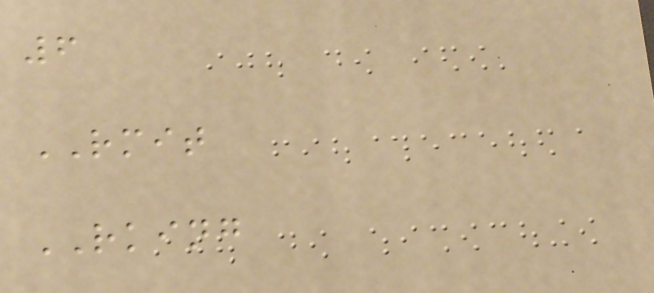6
RMIT
RKING
